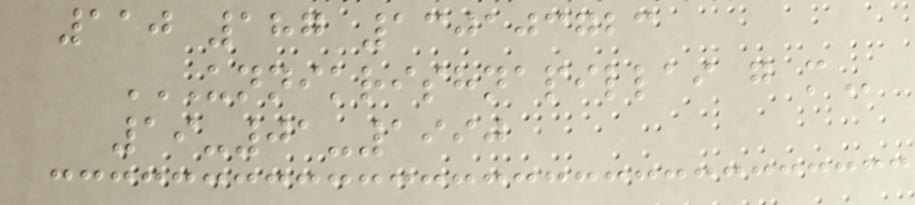110 187 130103723
UNNIKRISHNAPILLAI G M
19-01-1990
